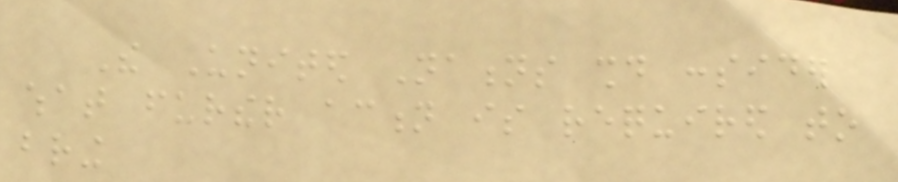The United Nations should consider
what further action is required to
bring
